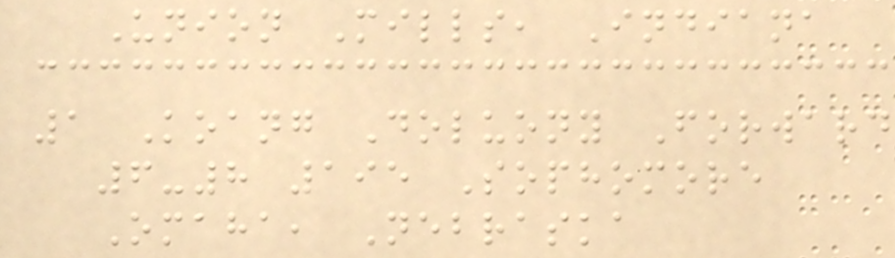Union Mills, Indiana
1 Koang Doluony Forward
6-8 195 Sophomore
Omaha, Nebraska
